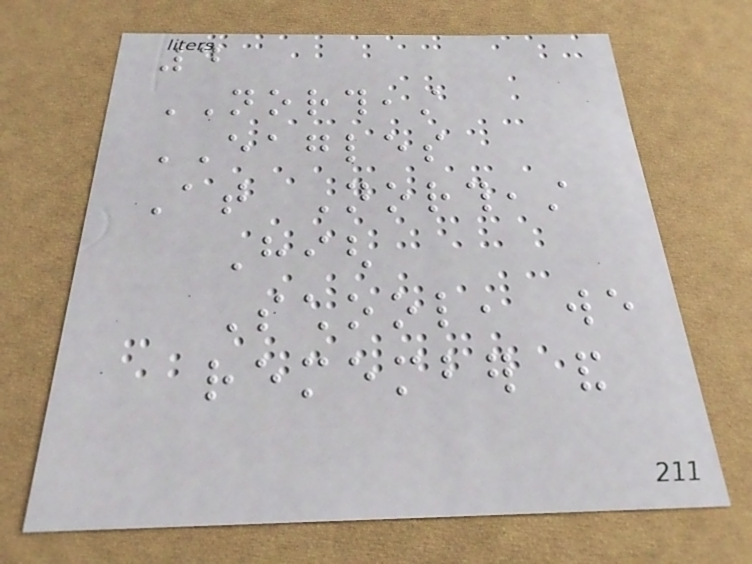4
NORTHEAST
EAGLES
At Northeast
High
School, we
remember and
